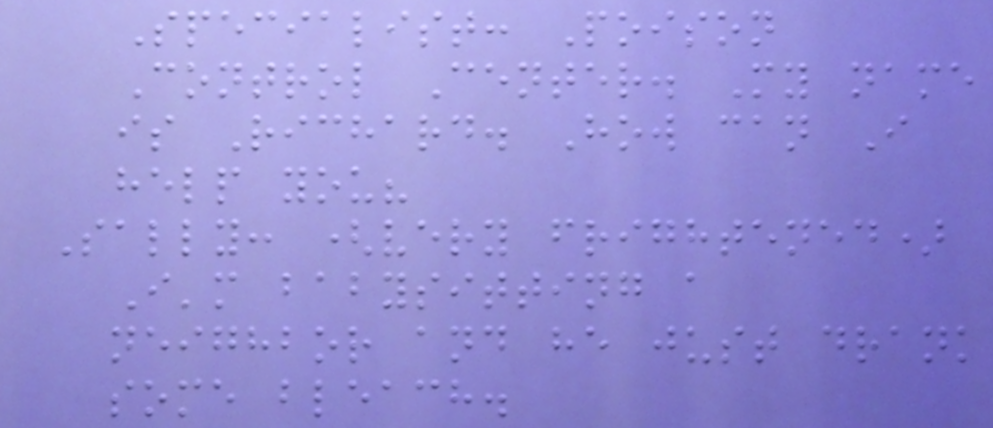Specialist: Poison
Control Center. My name
is Richard. How can I
help you?
Sally: (very frightened)
I'm babysitting a
neighbor and he just drank
some bleach.
